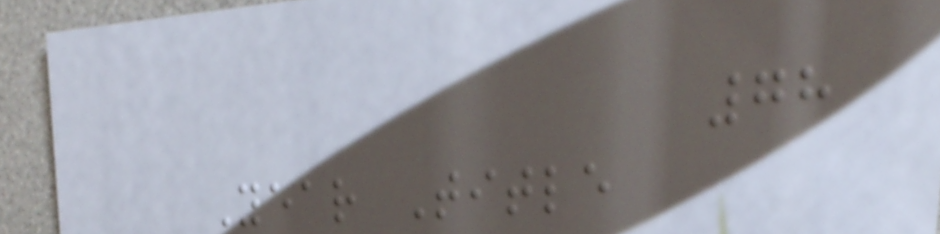78
Year Title
